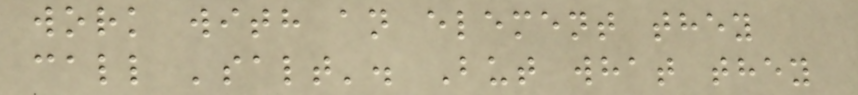work with an element they
call 'salt'. But what they
